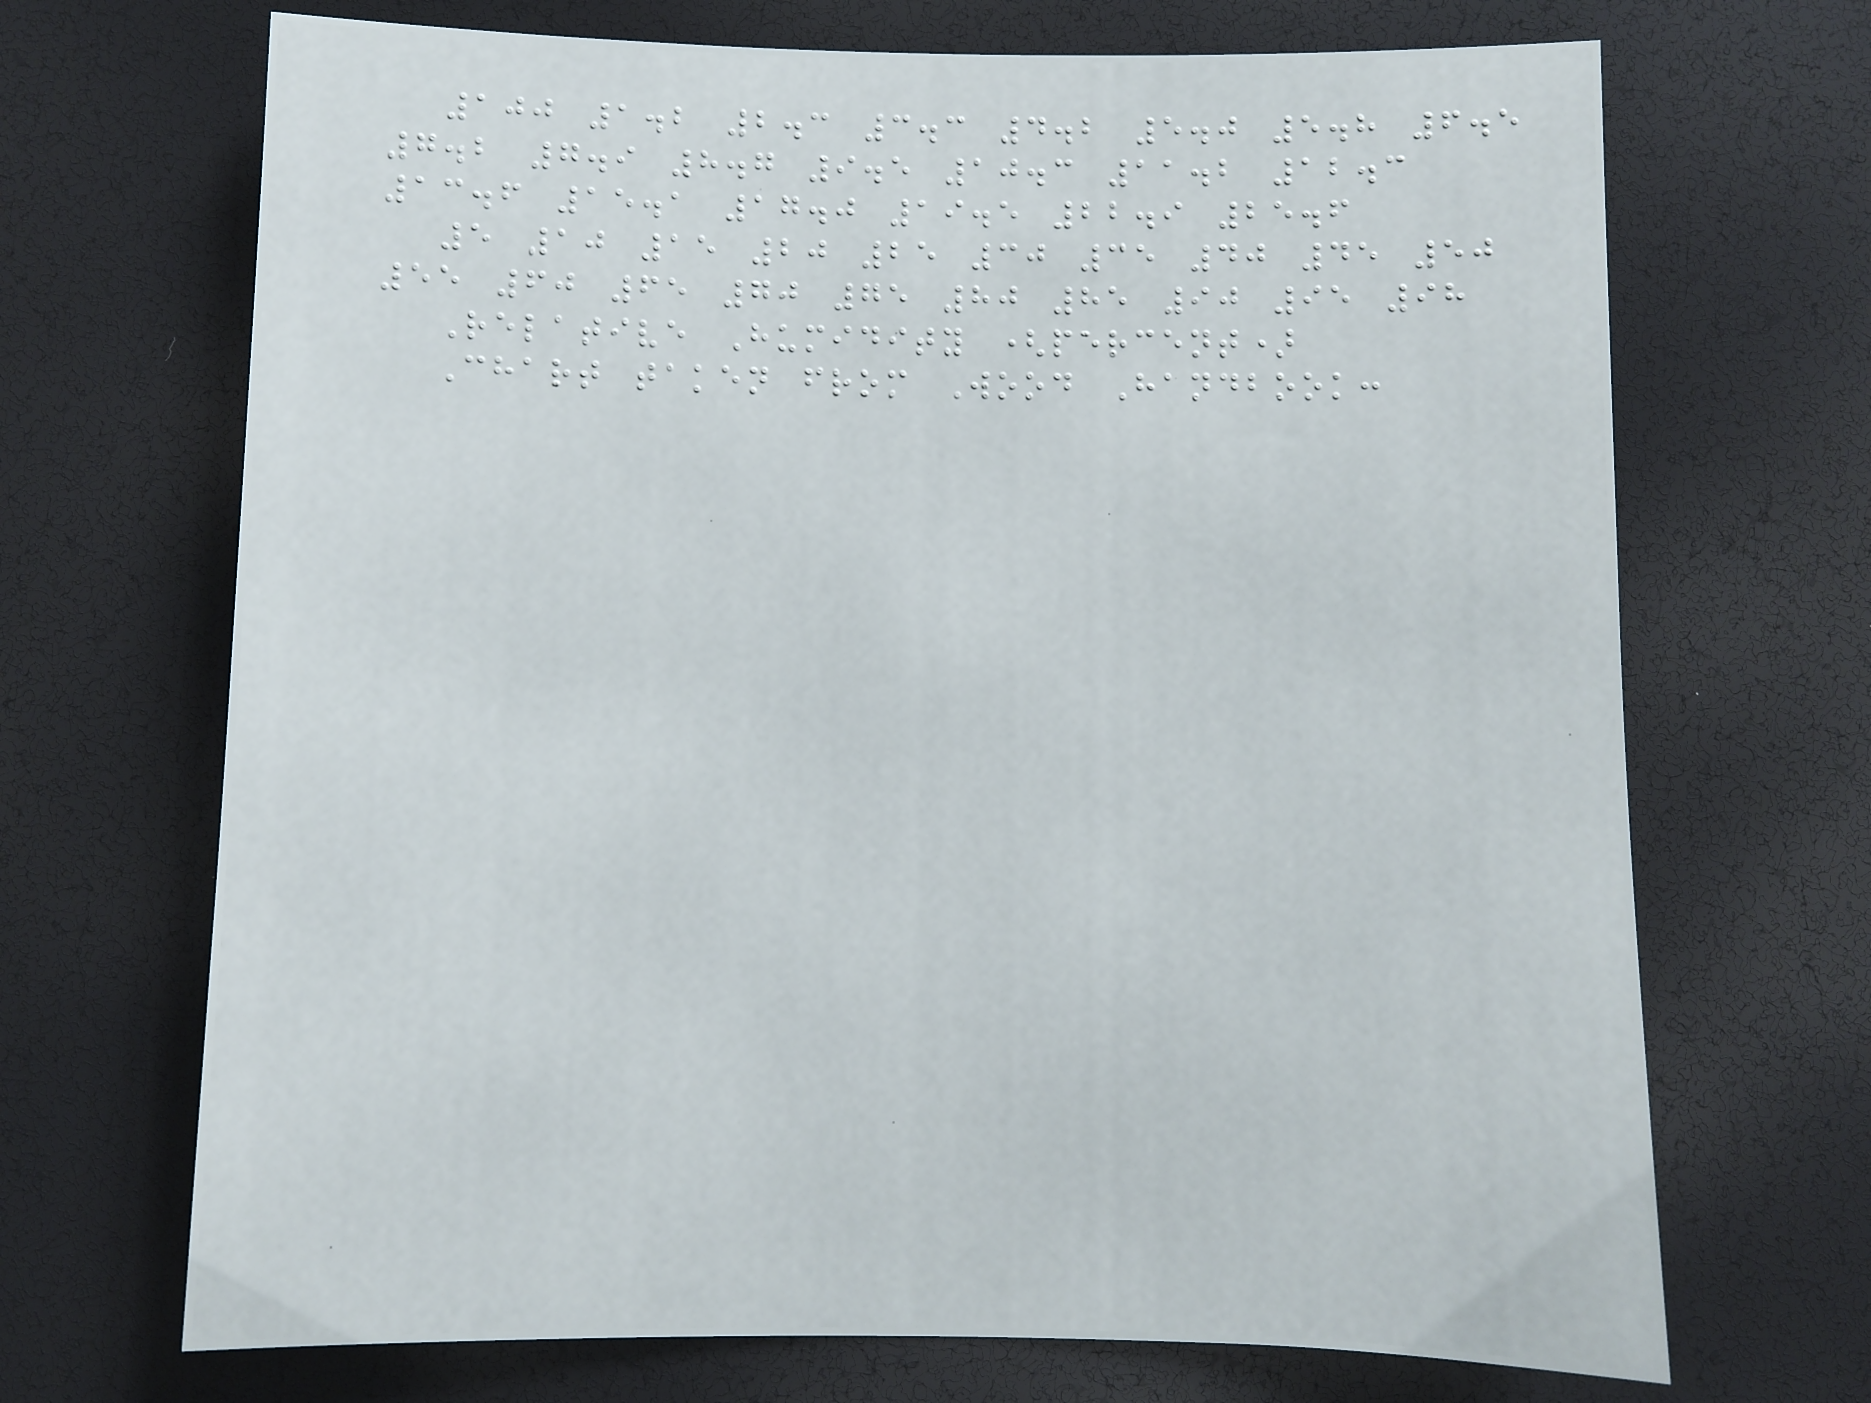100 1.2 2.3 3.3 4.2 5.0 5.8 6.5
7.2 7.9 8.7 9.5 10.3 11.2 12.3
13.6 15.1 17.0 19.5 22.9 25.6
5 10 15 20 25 30 35 40 45 50
55 60 65 70 75 80 85 90 95 98
Relative Humidity (percent)
Chart taken from Wood Handbook:
